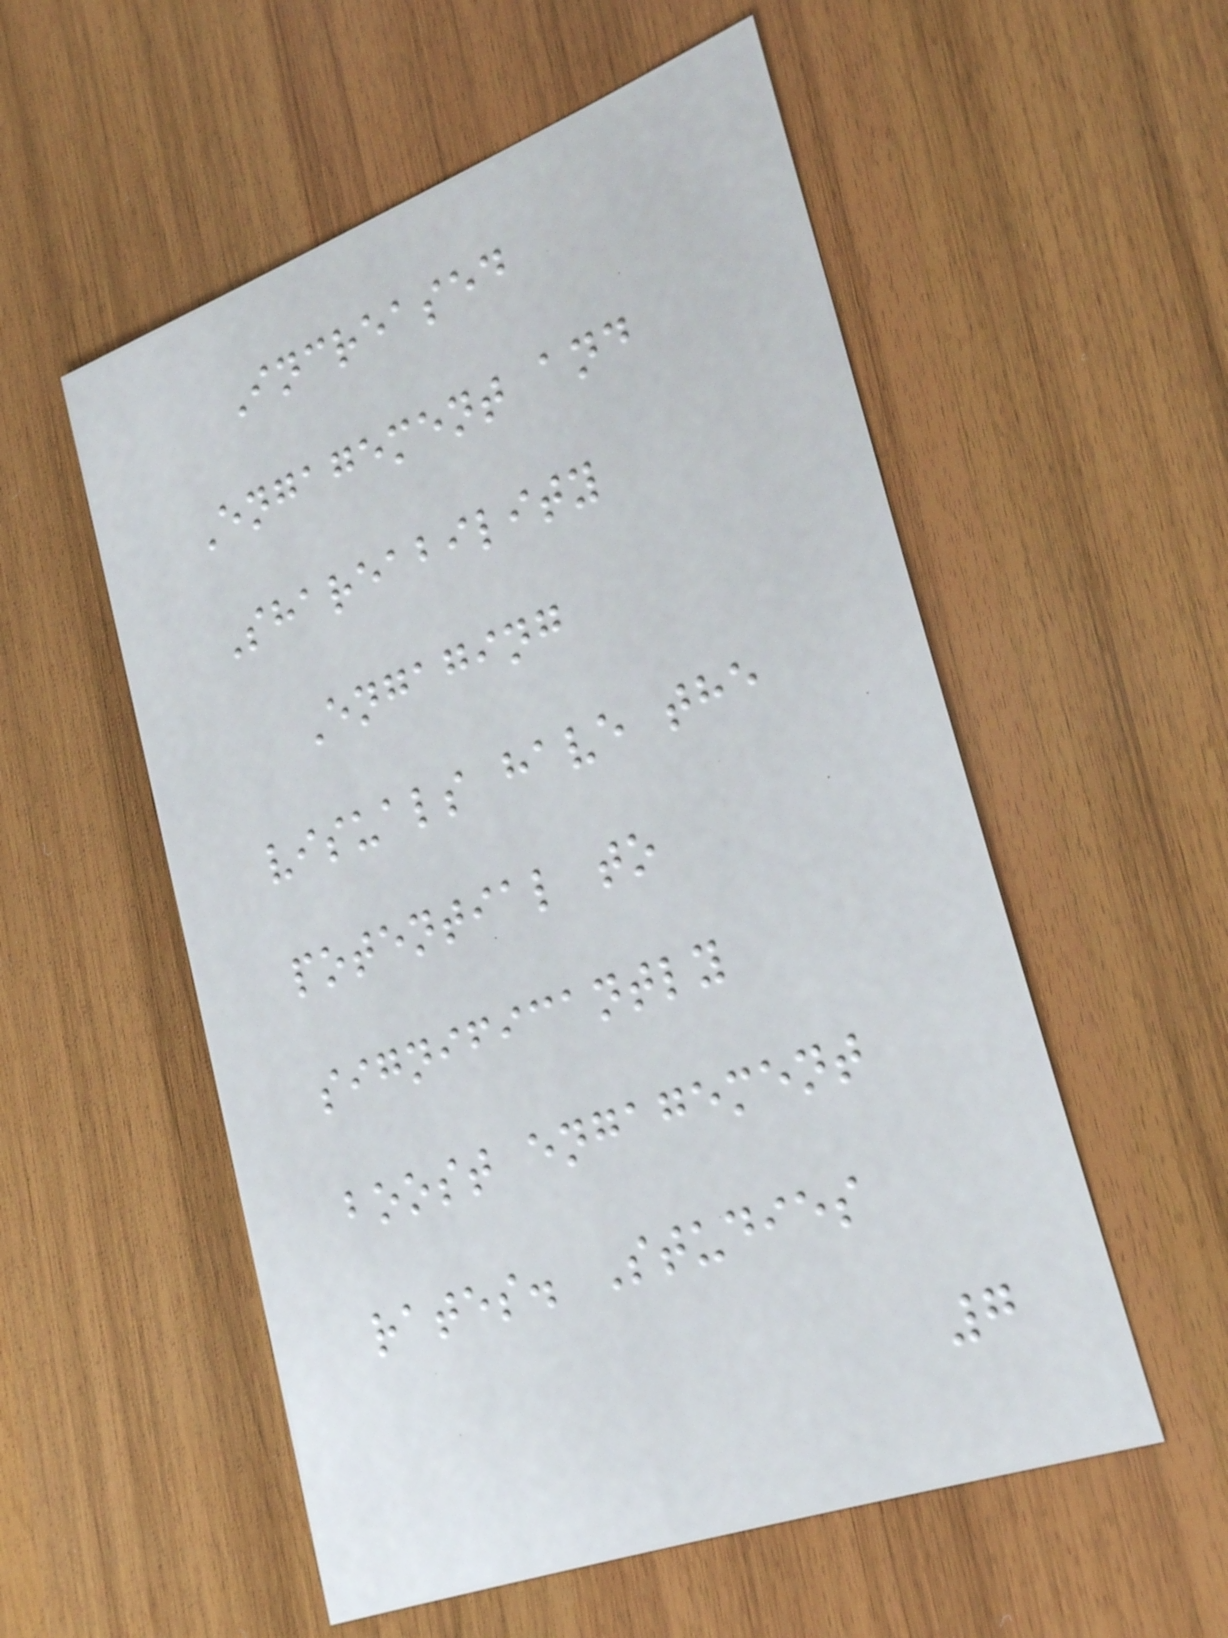Increased
Engagement and
Shareability
Engaging
visuals have the
potential to
significantly
boost engagement
rates. Studies
7
